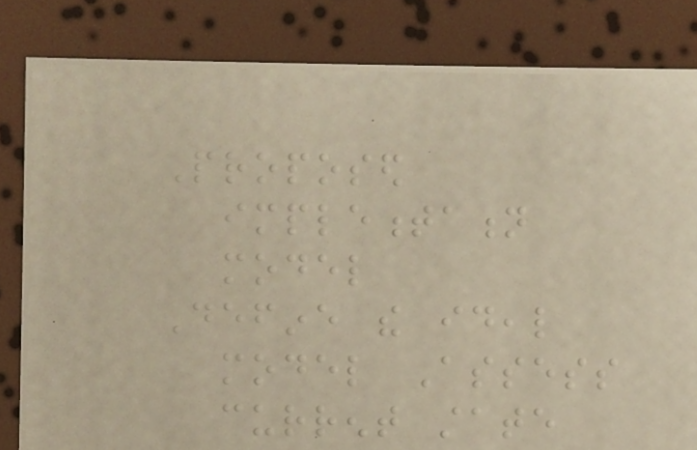Proposed
implementation
model
Define the ideal
model Assess
current state
